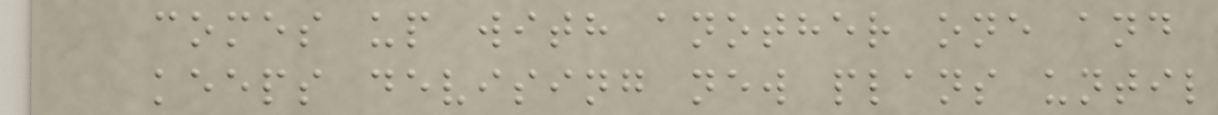comes up with another one and
keeps devising new plans until
